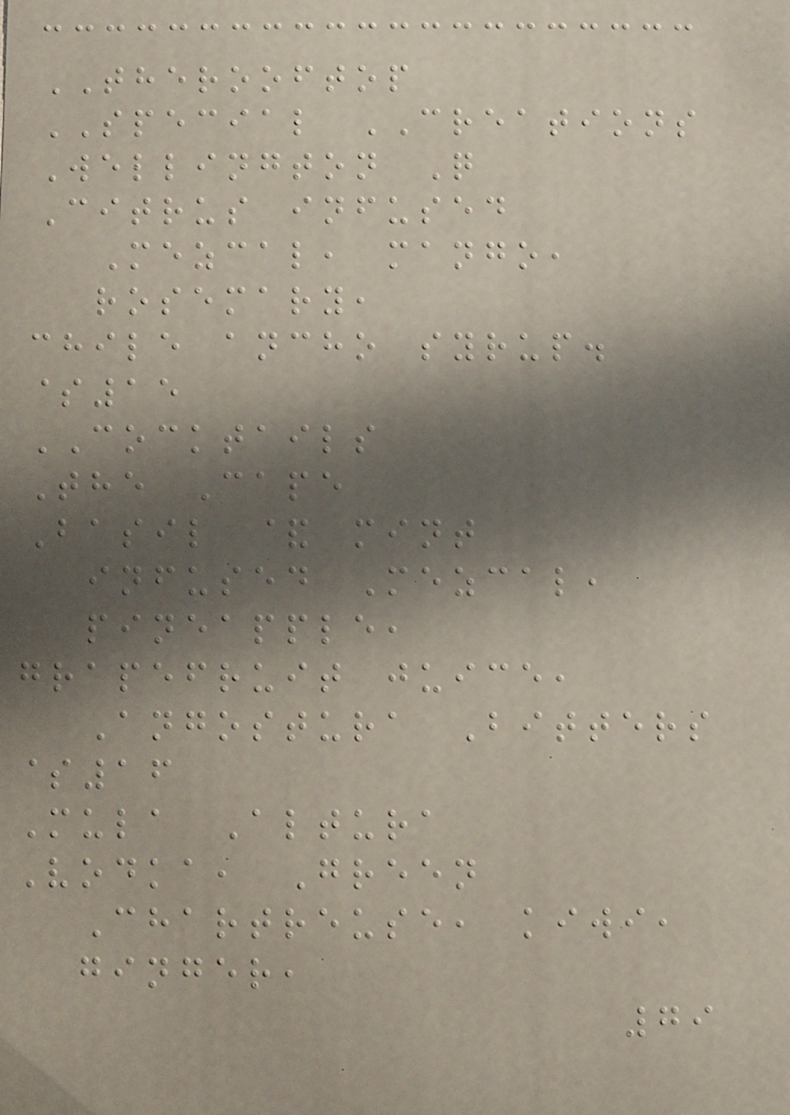THEROOFTOP
SPECIAL CREATIONS
Wellington Q
Citrus infused
Mezcal, mango,
rosemary,
chile ancho syrup.
$15
COCKTAILS
The Cape
Basil & mint
infused Mezcal,
pineapple,
grapefruit juice,
Angostura Bitters
$16
Mula Altura
Vodka, Green
Chartreuse, kiwi,
ginger,
79
